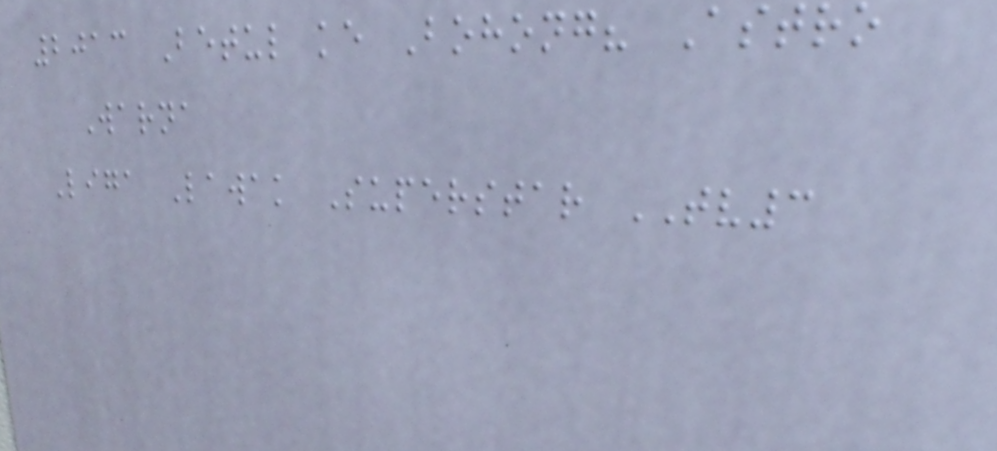2013 Betul ke Bohong? Astro
Warna
Liga Lawak Superstar TV3
